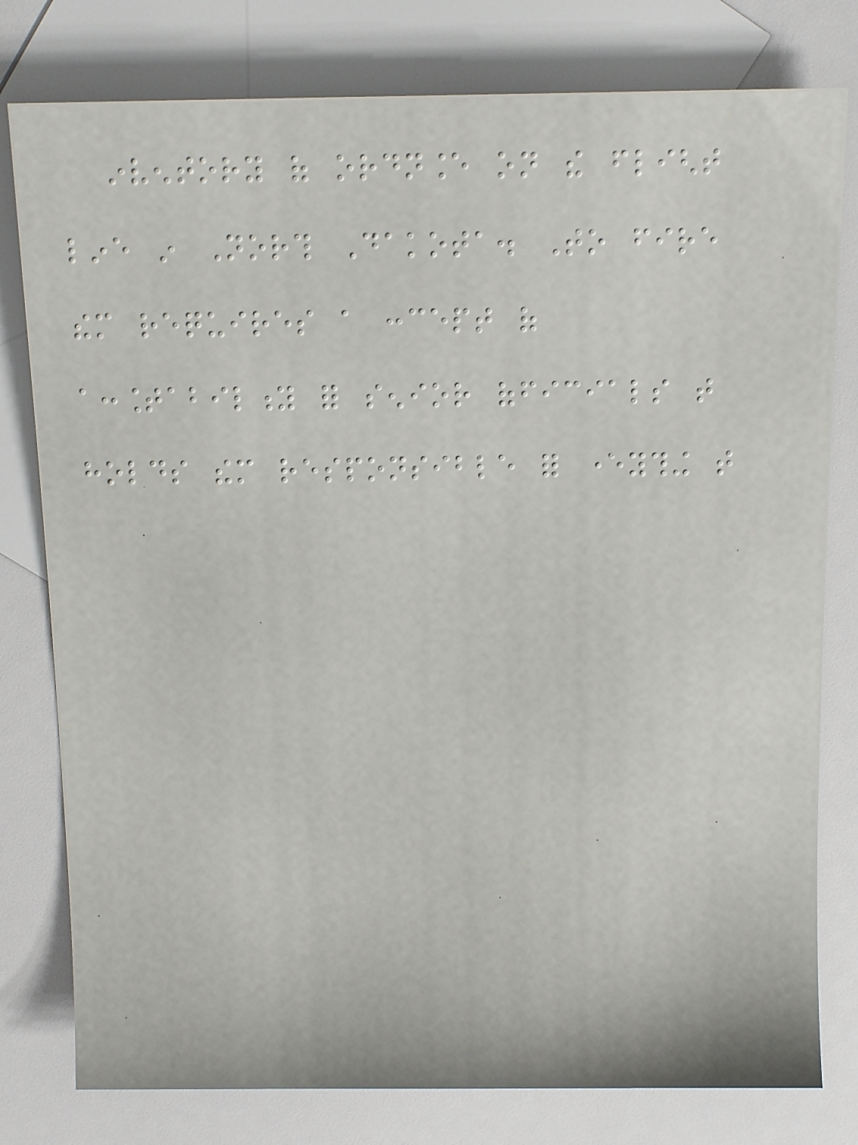inventory of ordnance on the flight
line in North Dakota. To fire
them requires a concept of
accountability for senior officials that
holds them responsible for everything that
